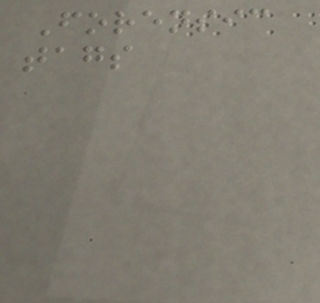Forensic
tags
